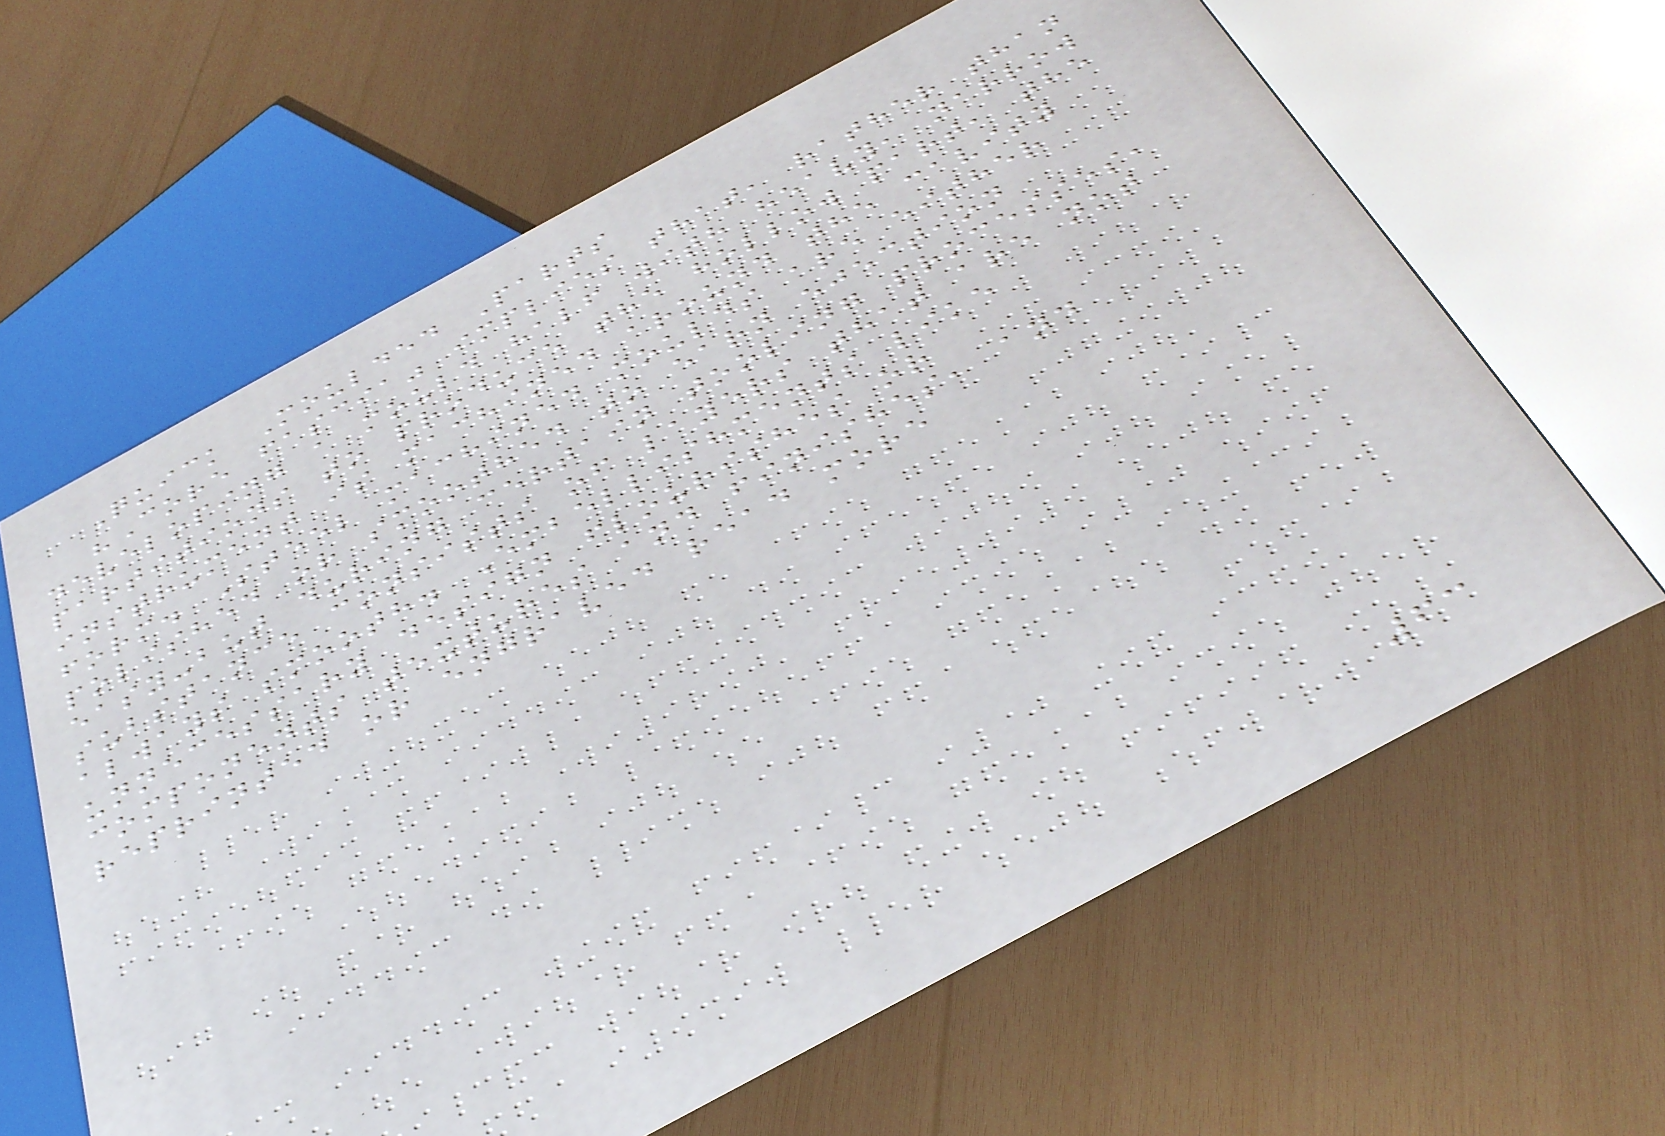Quick Moulded Parts
"Core fascia" implies that, rather than
developing a mould half with heavy, narrow
partitions to produce the hollow part, the
instrument is machined around the cavity
form. Steel machined moulds are either
polished or smoothed to earn ejection
easy-but during certain tooling processes,
substance consists of layers that are not
always smooth. Embellishments like
unnecessary design flourishes or
components textures and finishes, and
reprinted or engraved read more
63
